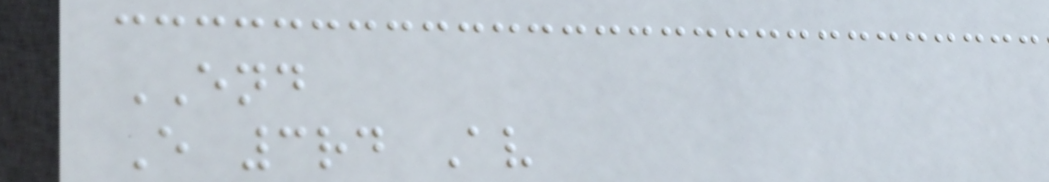END
E 3rd Av
